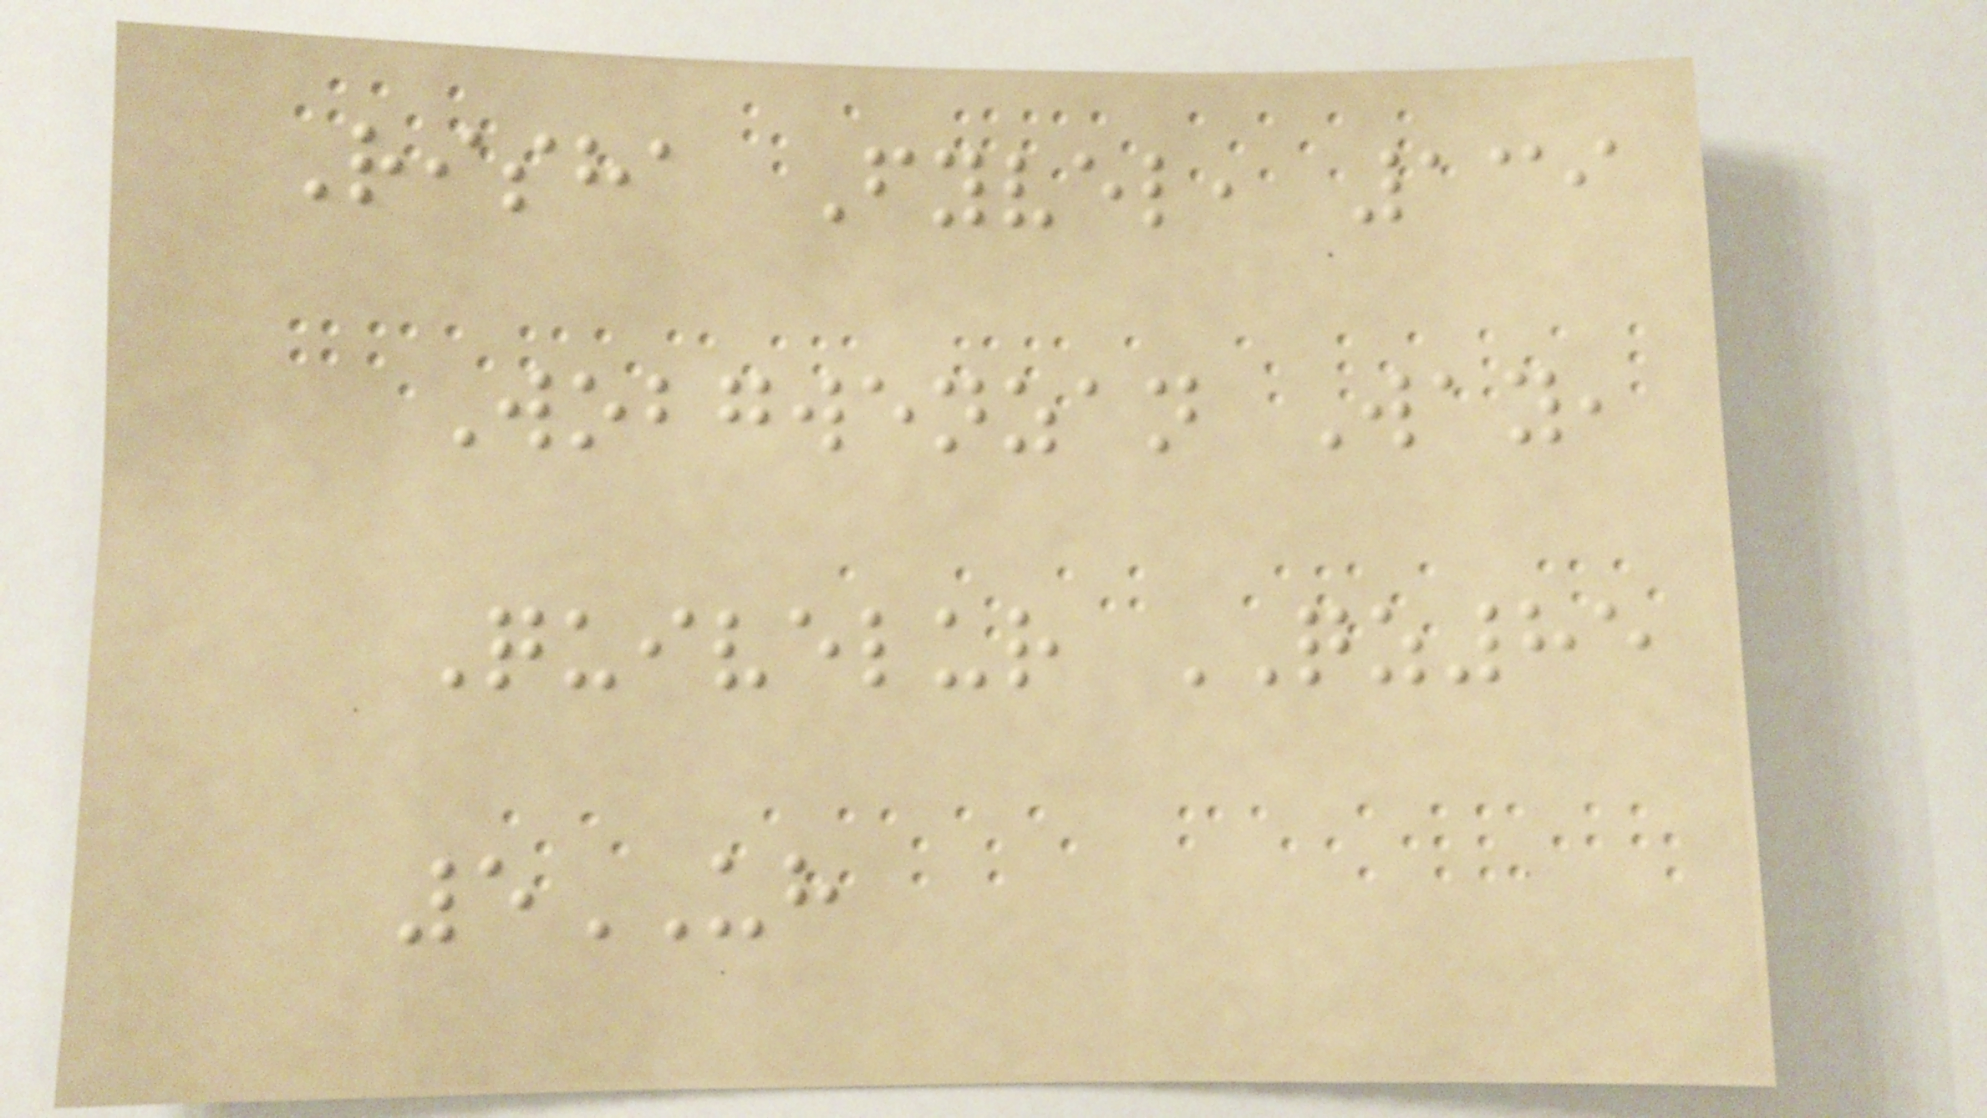Risha Fyvel, 139
Wobgwenzan Way,
Quivelur QZ85
5UH
